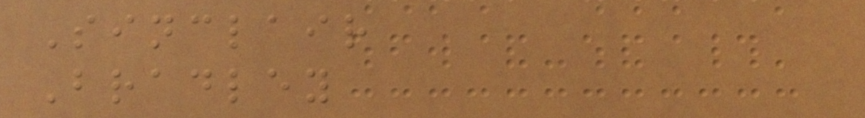Sinclair
Bradley
